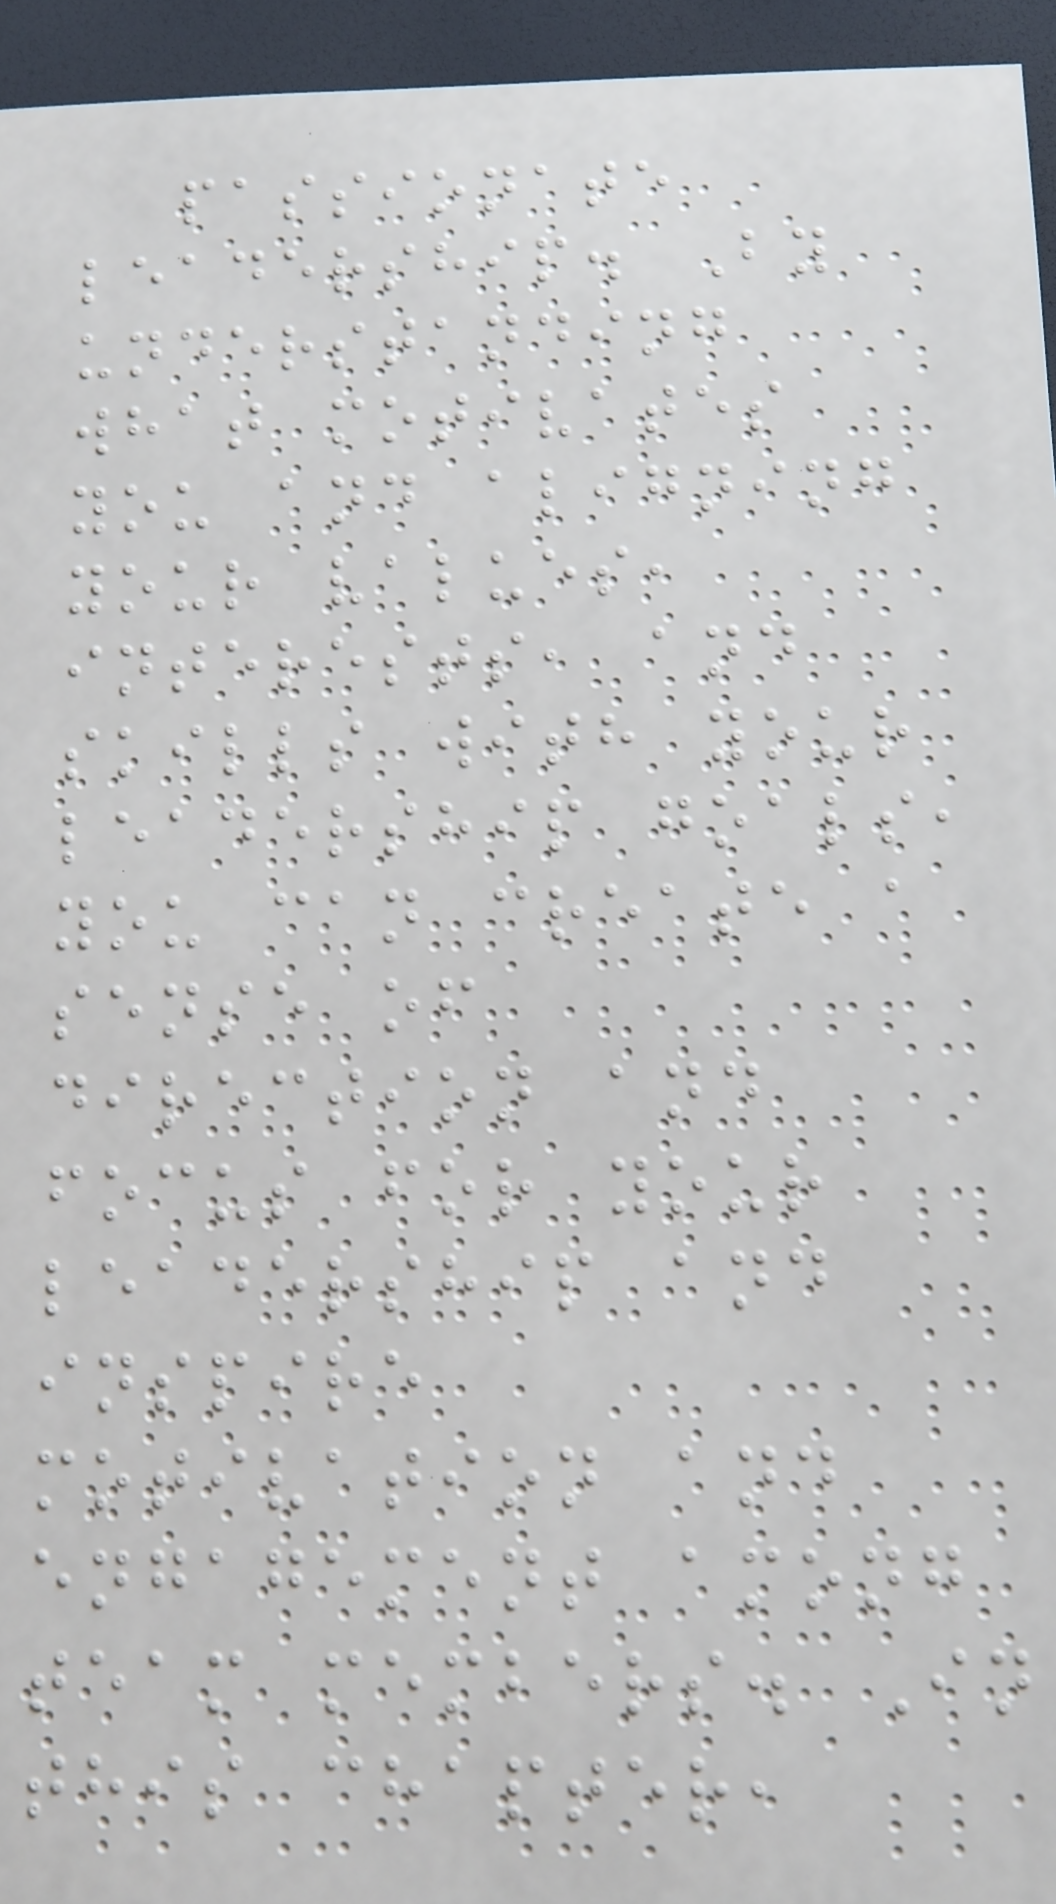passionate
leadership. By
understanding
what motivates
you and aligning
your values,
interests, and
skills with your
leadership goals,
you can create a
sense of
direction and
focus for your
leadership and
inspire
motivation and
engagement among
team members. In
this chapter,
